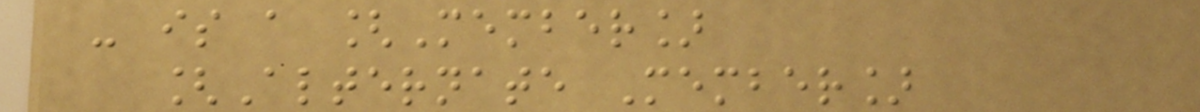- is a [Member]
[Alternate Member]
